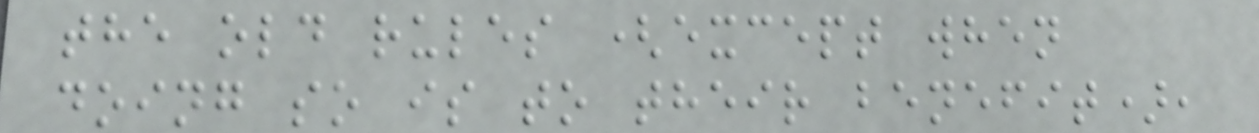the old rules (except when
doing so is to their benefit),
